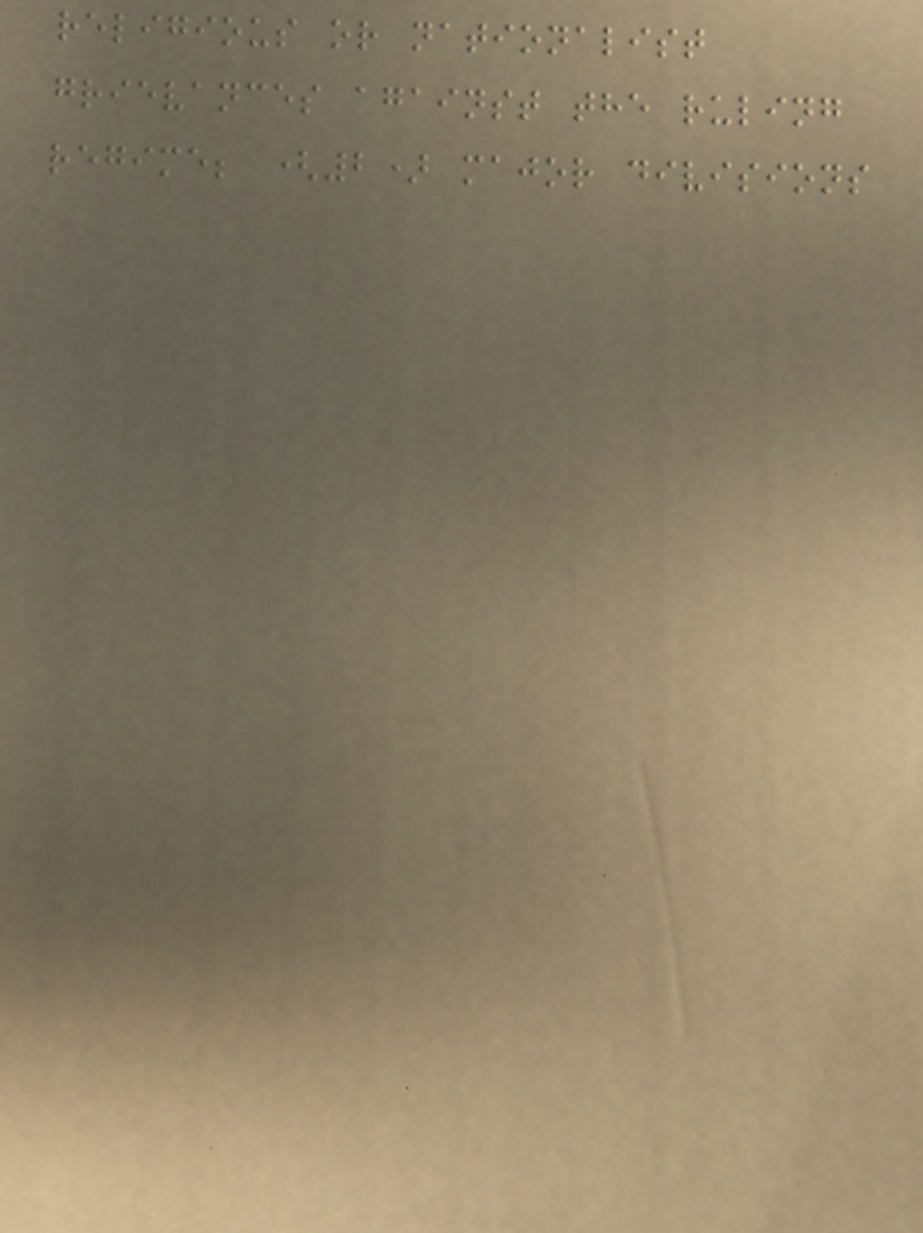religious or nationalist
grievances against the ruling
regime; (2) major divisions
